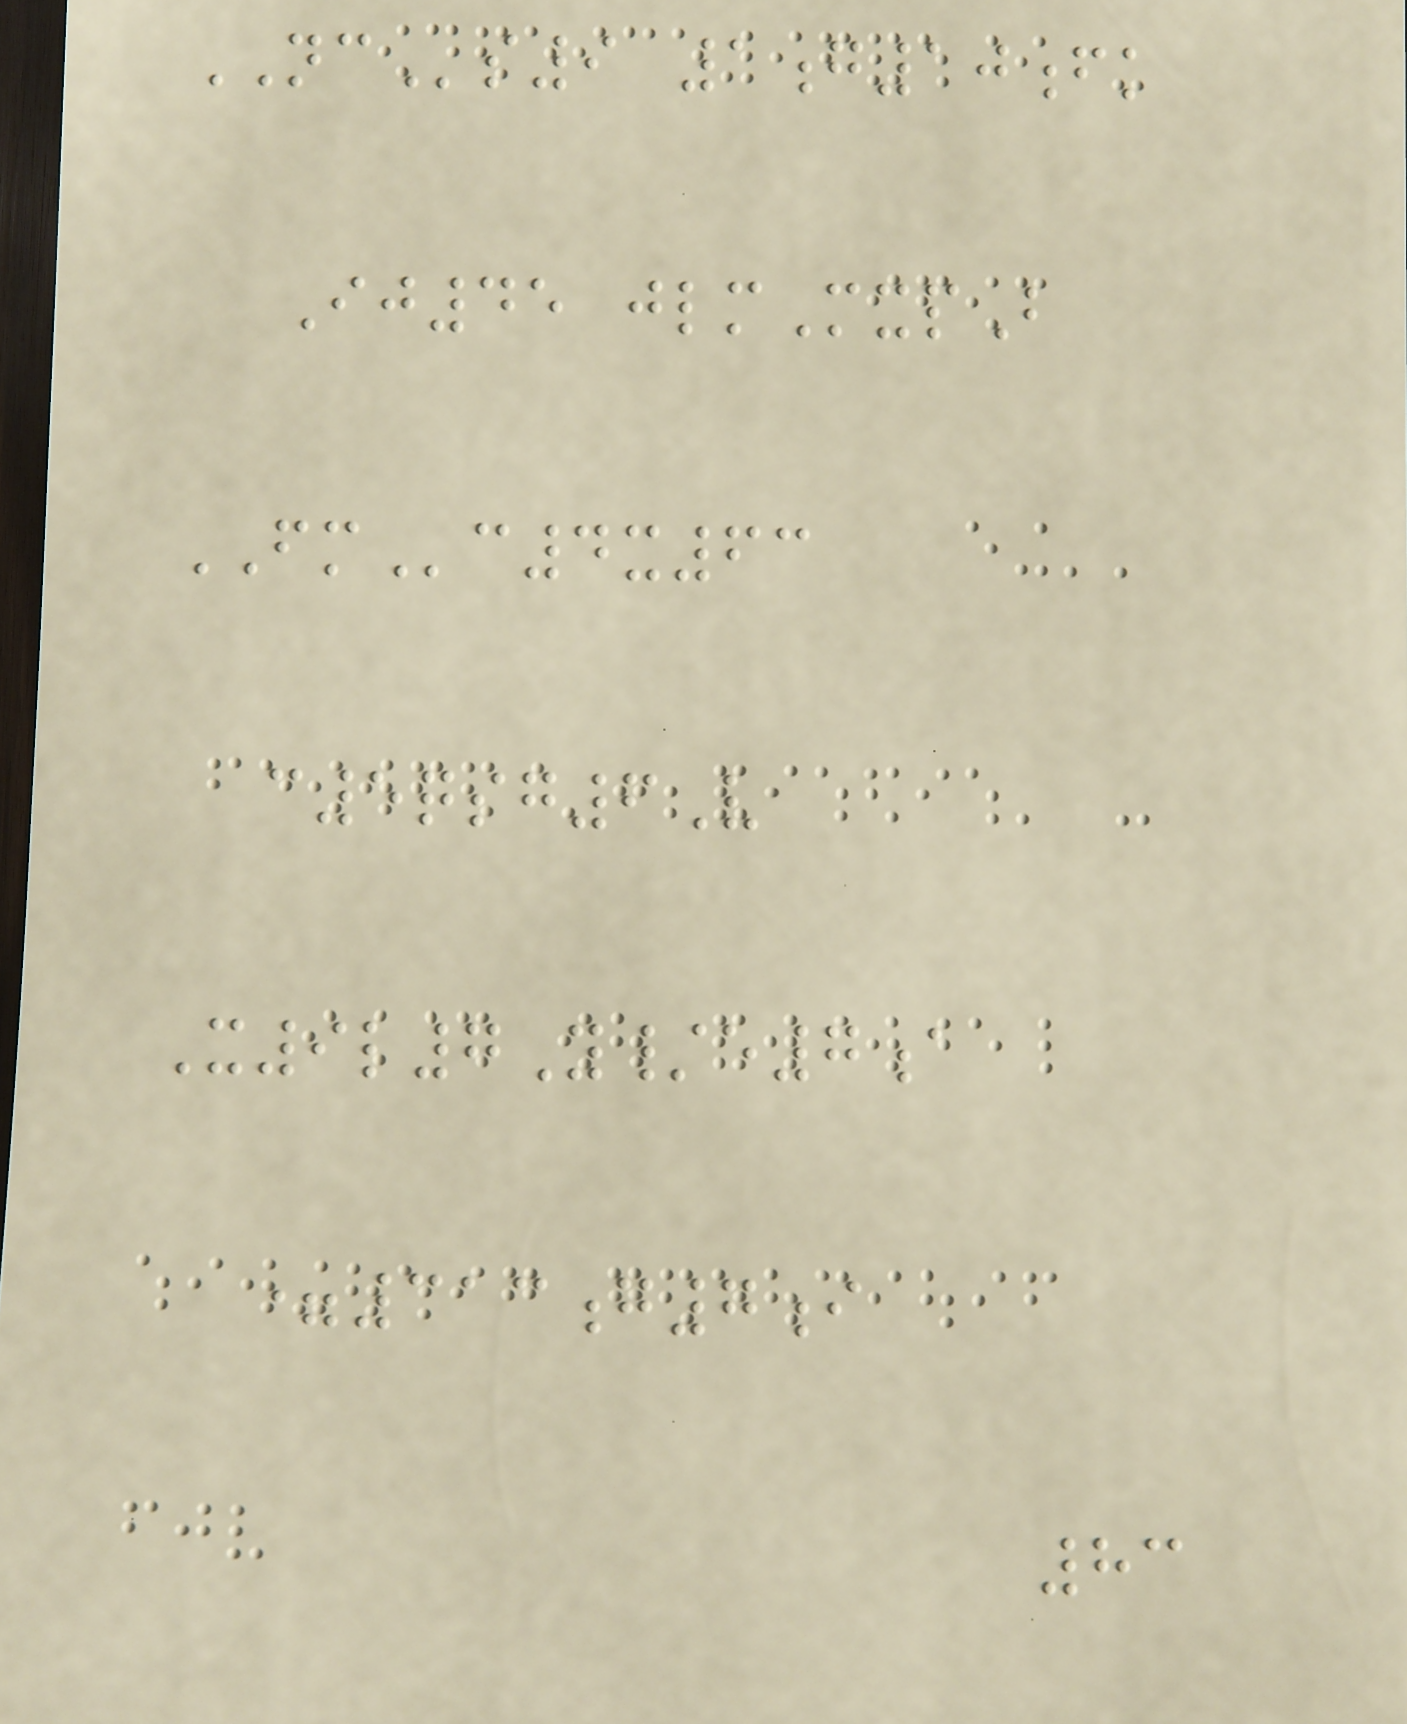NCs9 1g10fk
Ij45 jlmMxpB
FMc4x63
c5qsg6V
X9l7Y/e7a
=313g7i
83
